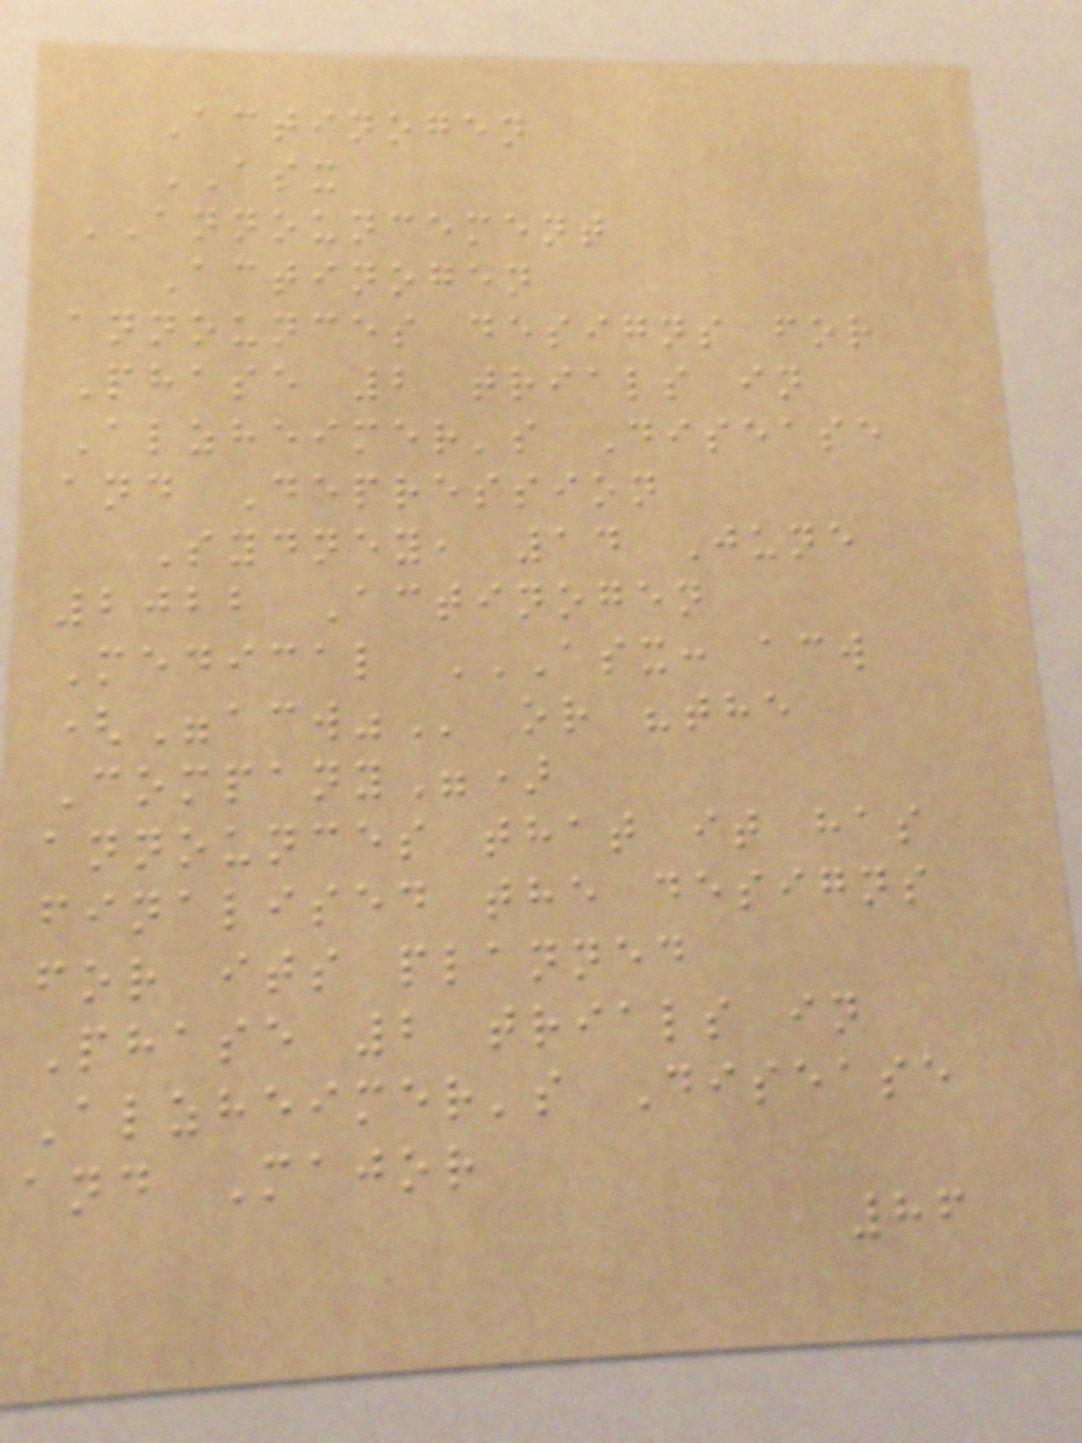Actinogen
ASX
ANNOUNCEMENT
Actinogen
announces designs for
Phase 2 trials in
Alzheimer's Disease
and Depression
Sydney, 14 June
2022 Actinogen
Medical ASX: ACW
("ACW" or "the
Company")
announces that it has
finalised the designs
for its planned
Phase 2 trials in
Alzheimer's Disease
and Major
86
